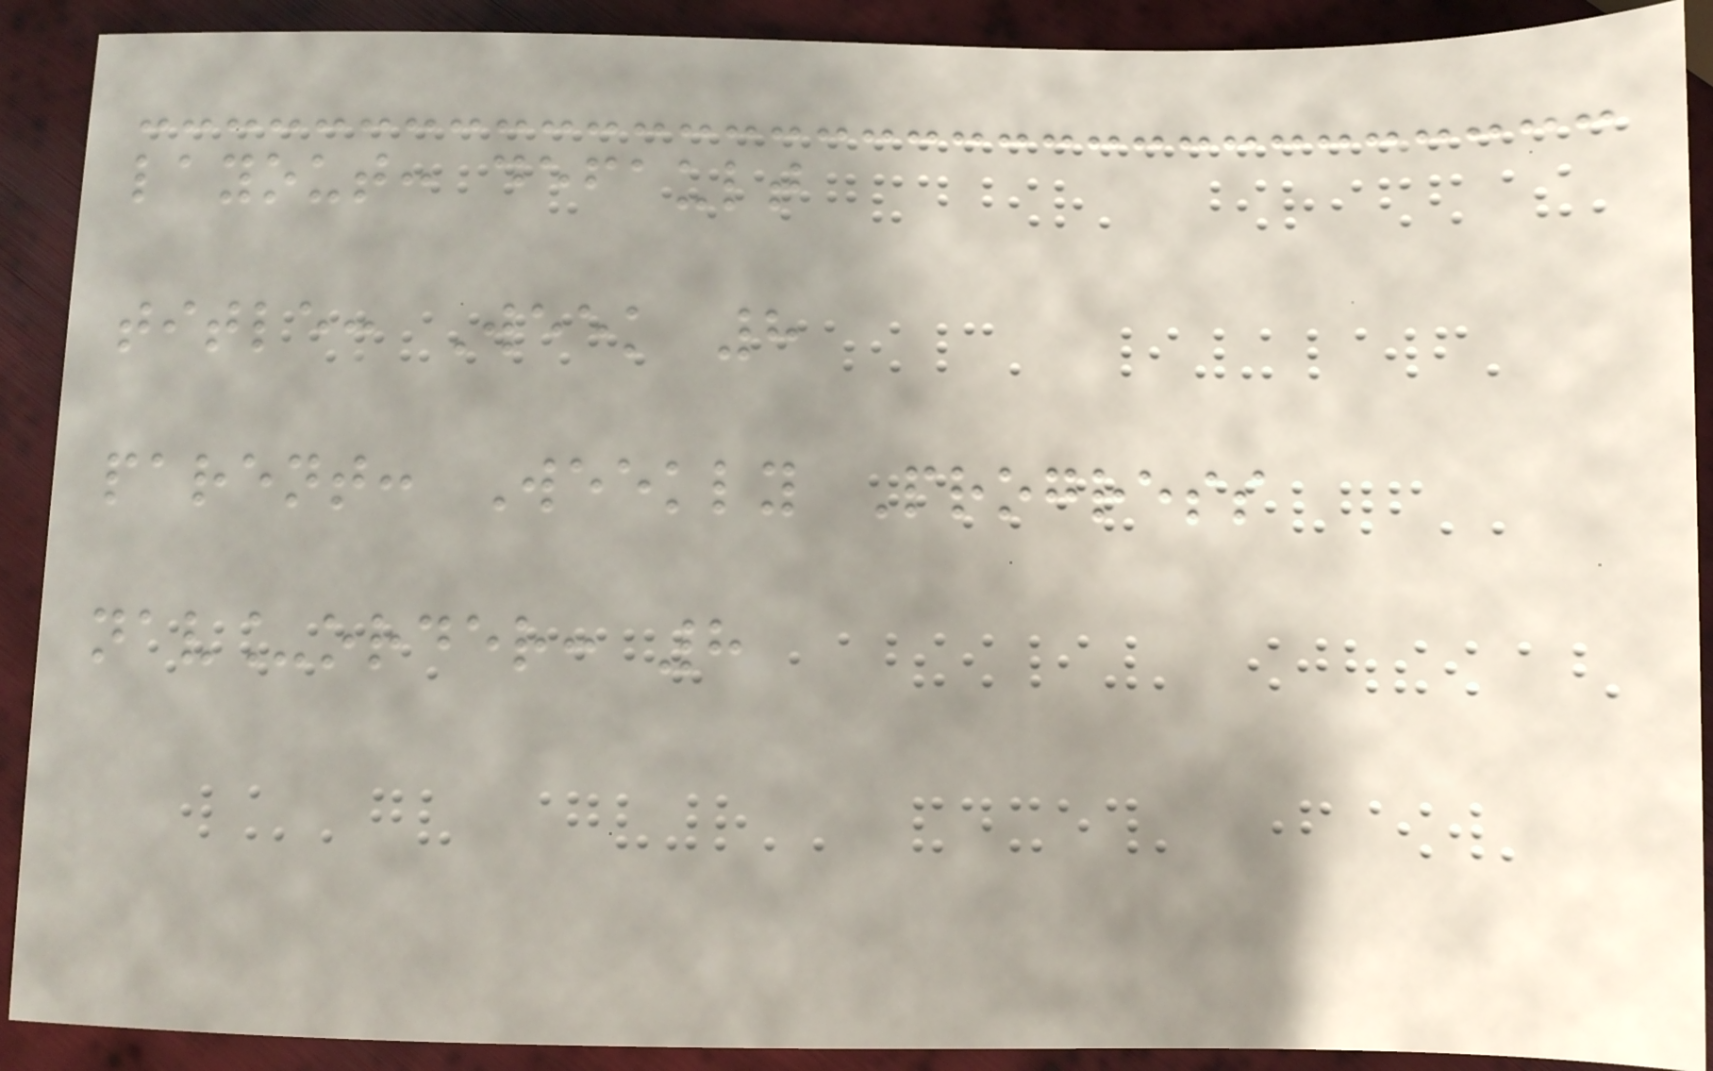layout: default
title: Week 8
parent: Weekly Progress
nav_order: 8
